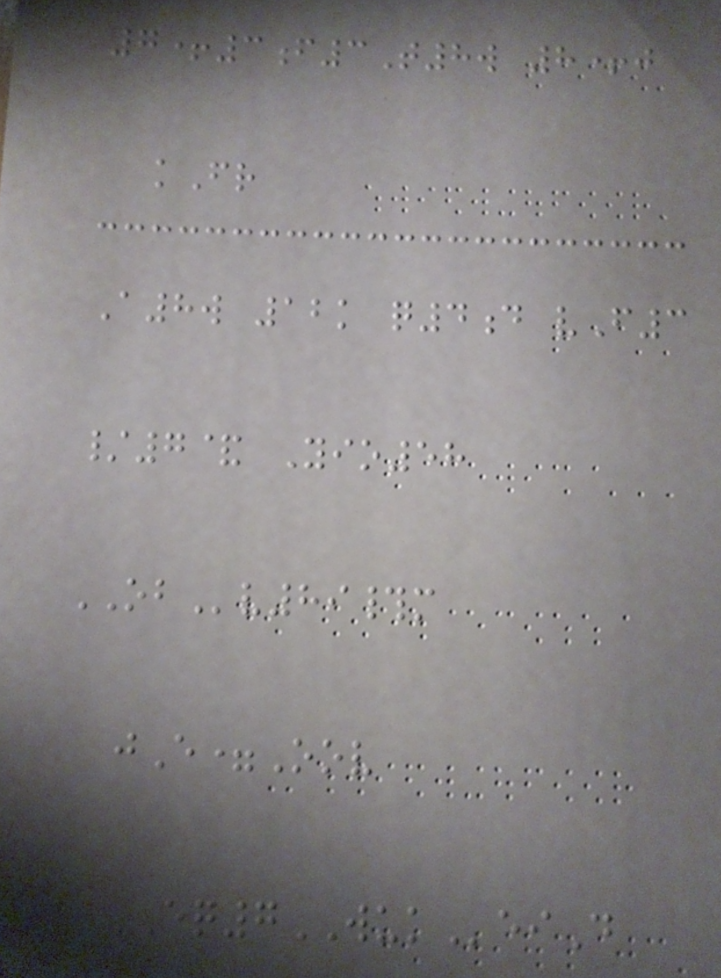7+3f3T8w 8+j
kFr
A8w 12k q4d vF3
/7& Yio58
OBv89#m
jE=Oov
EQ7WUKeiD
